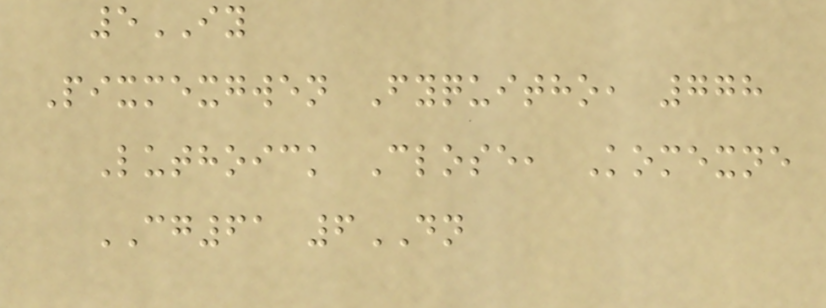5IY
Pixmexgwen Fyquitho, 778
Luthoick Close, Komexne
CG61 6DN
